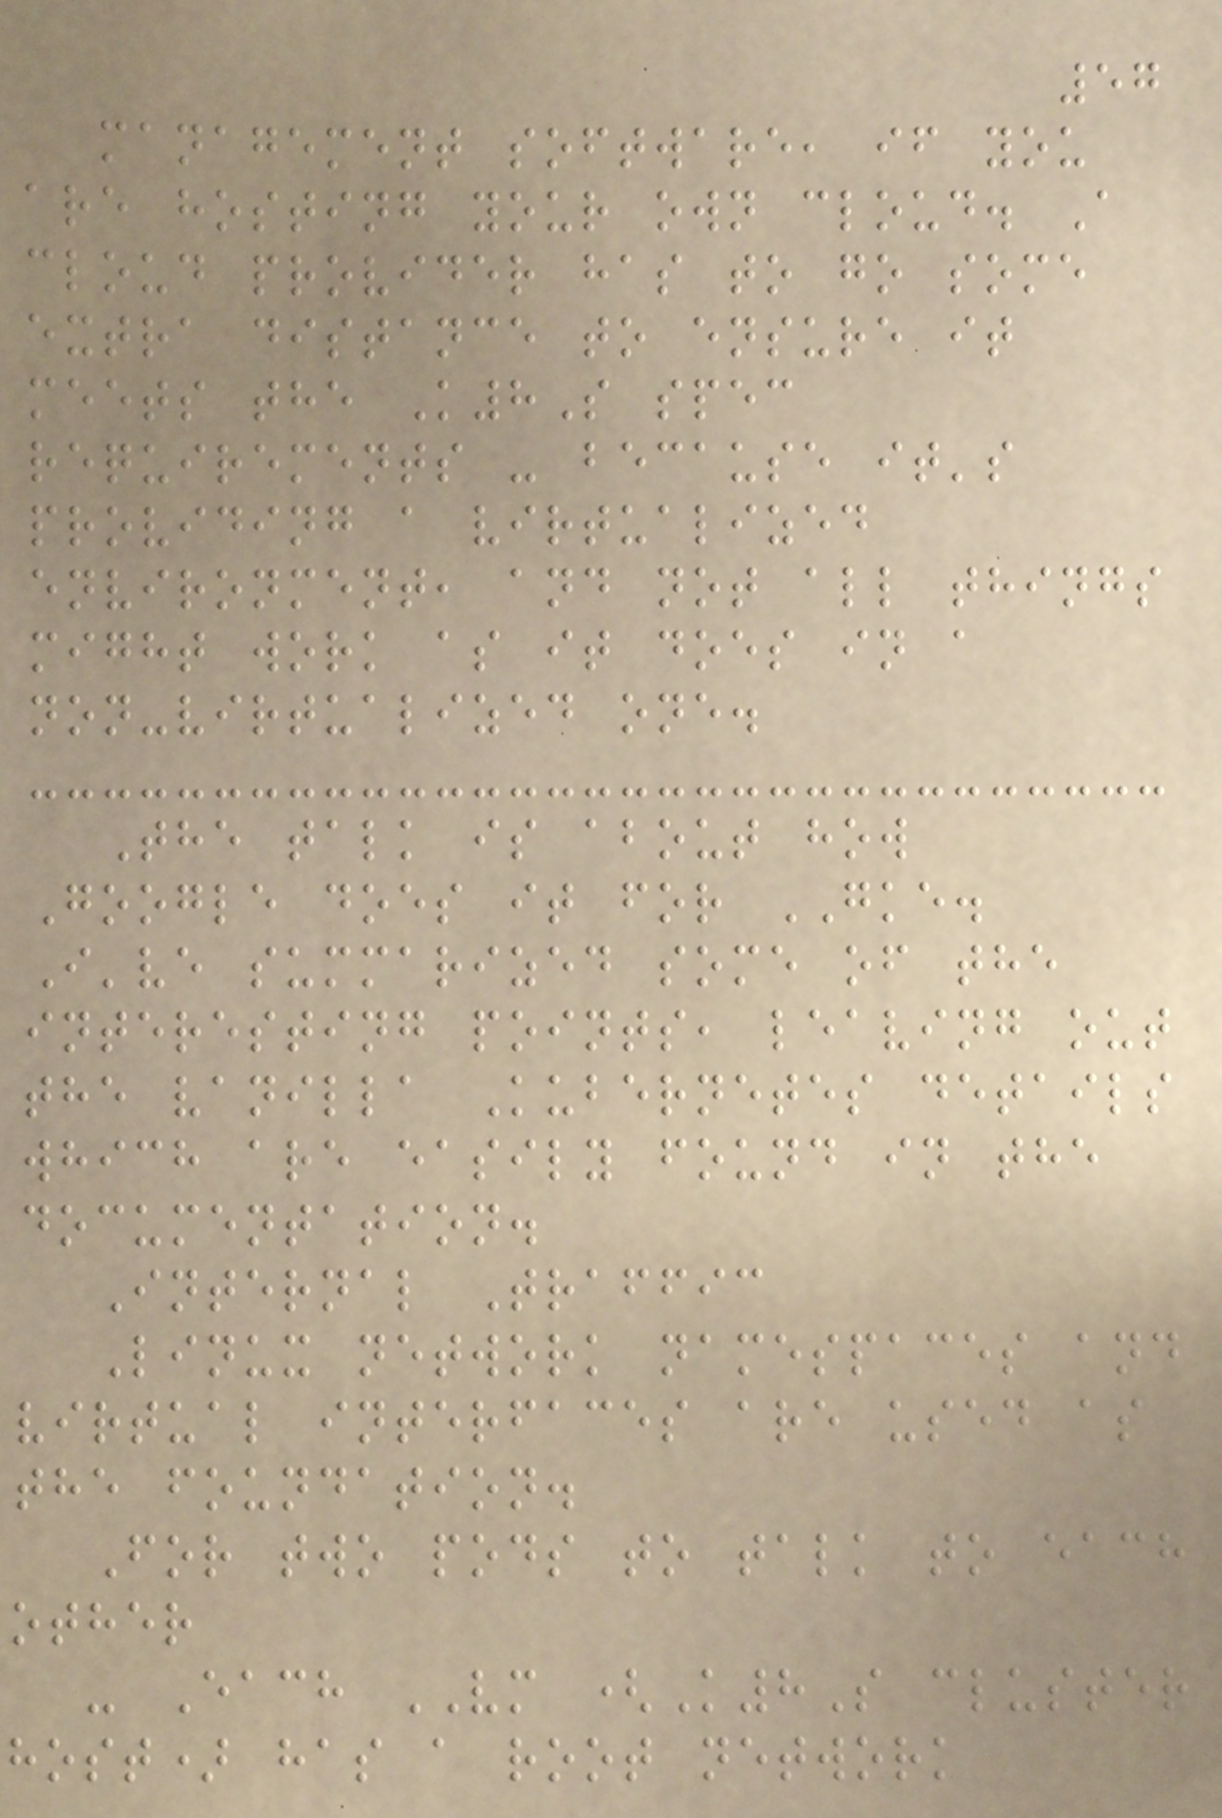57
management software, if you
are hosting your own cloud. A
cloud provider has to go some
extra distance to ensure it
meets the K8S spec
requirements - because it's
providing a virtualized
environment, and not all things
might work as it does in a
non-virtualized one.
The talk is about how
Google does it for GKE.
I've summarized some of the
interesting points, leaving out
the vanilla Kubernetes details
which are easily found in the
documentation.
Internal Traffic
Linux network namespaces and
virtual interfaces are used as
the foundation.
For two pods to talk to each
other
- Each VM (K8S cluster
host) has a root network
